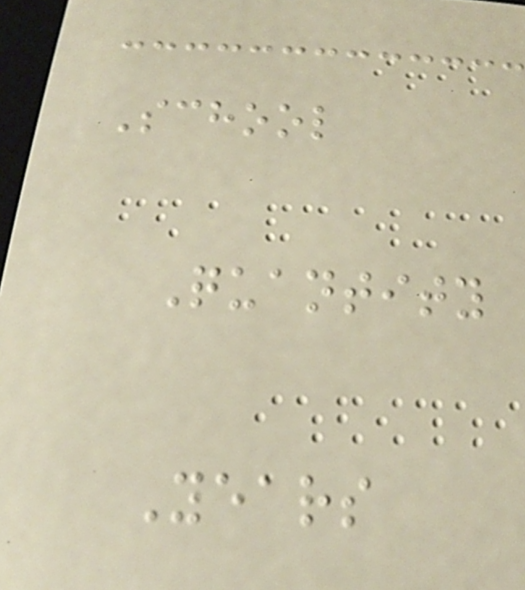School
Quantity
Years
